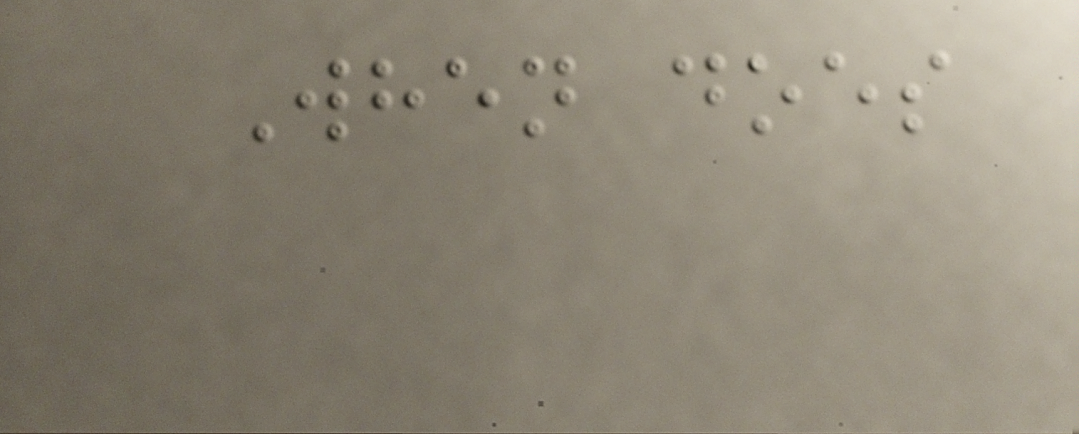When does
